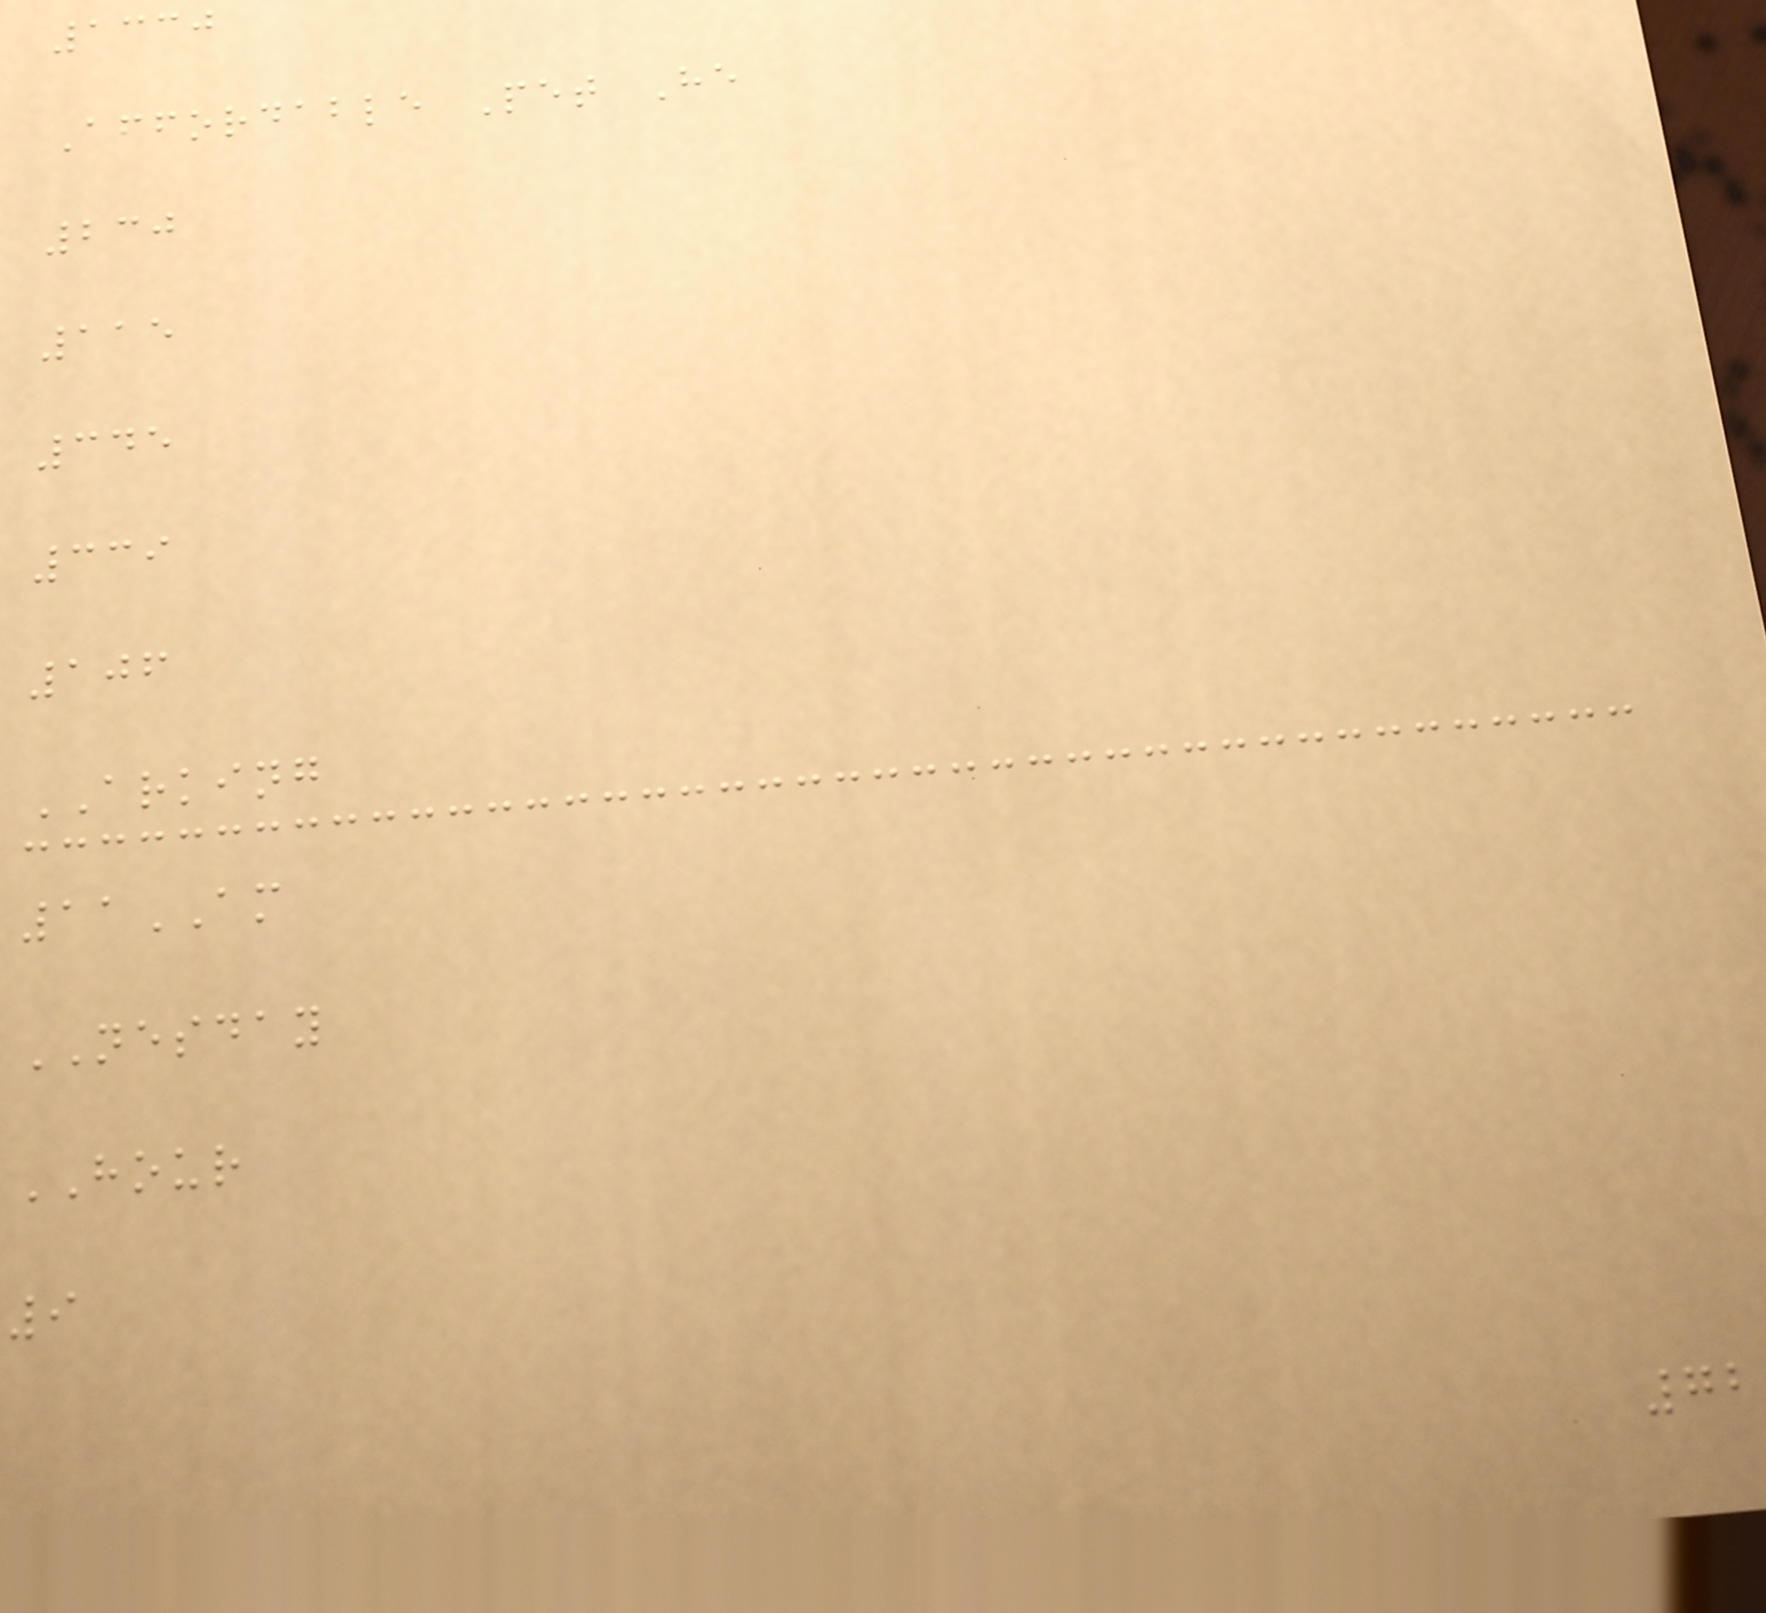1330
Affordable Pet He
230
115
345
339
106
ARKING
11AM
NESDAY
HOUR
9
72
